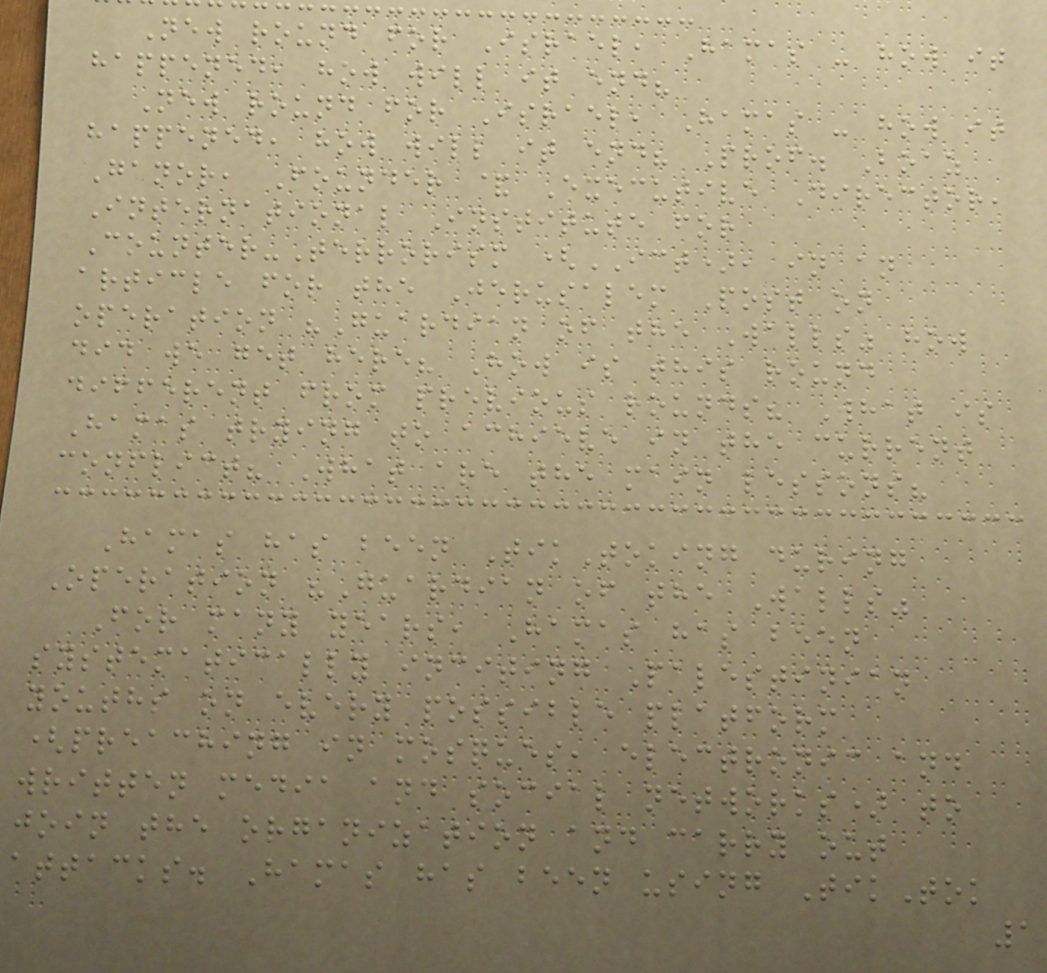New round for Israel, Hamas - how it
happened, how will it end?
New round for Israel, Hamas - how it
happened, how will it end? Prof. Boaz
Ganor, Founder & Executive Director,
International Institute for
Counter-Terrorism (ICT), in an
article for the Jerusalem Post on
operation "Guardian of the Walls" how
did we get here? How is this round
different from previous rounds? What is
Hamas trying to achieve in the current
conflict? What are the main lessons?
Hamas has been TikToking during
Operation "Guardian of the Walls"
For many years, Hamas has been
systematically inciting Palestinian
youths on every possible platform
(preaching in mosques, electronic and
written media and social networks) to
join the organization and carry out
attacks. Hamas has been using TikTok
1
